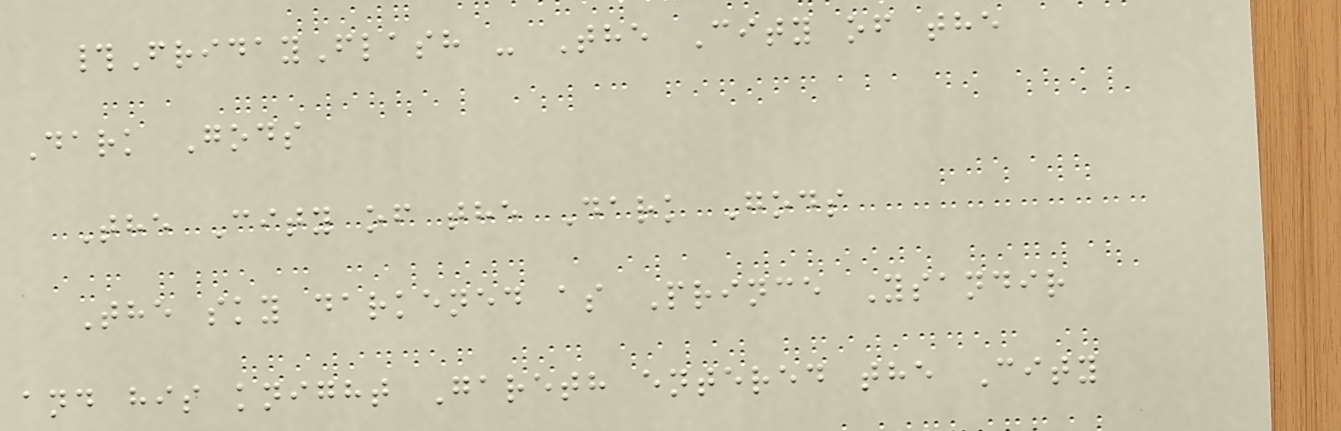#FridayFlash - The City of the
Dark Gods
The City of the Dark Gods
The sky darkened as Prince Ysandir
and his knight Gareth entered the City
